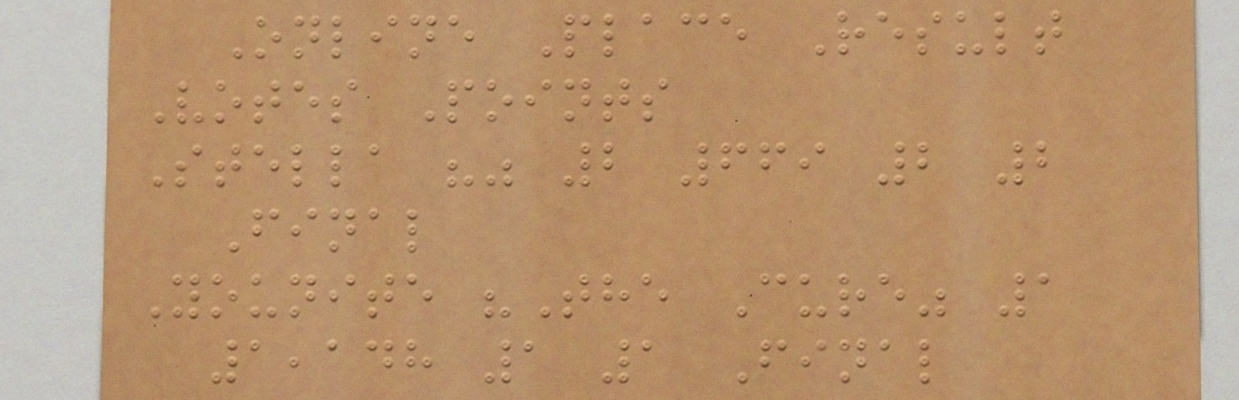Online Place Result
Votes Points
Stella "" 2 669 2 2
Final
Younite "The Cure" 1
1,148 1 1 Final
